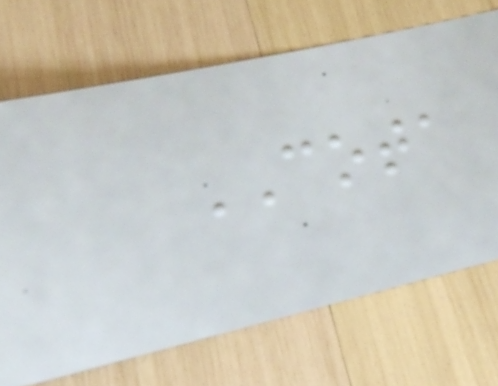COTA
